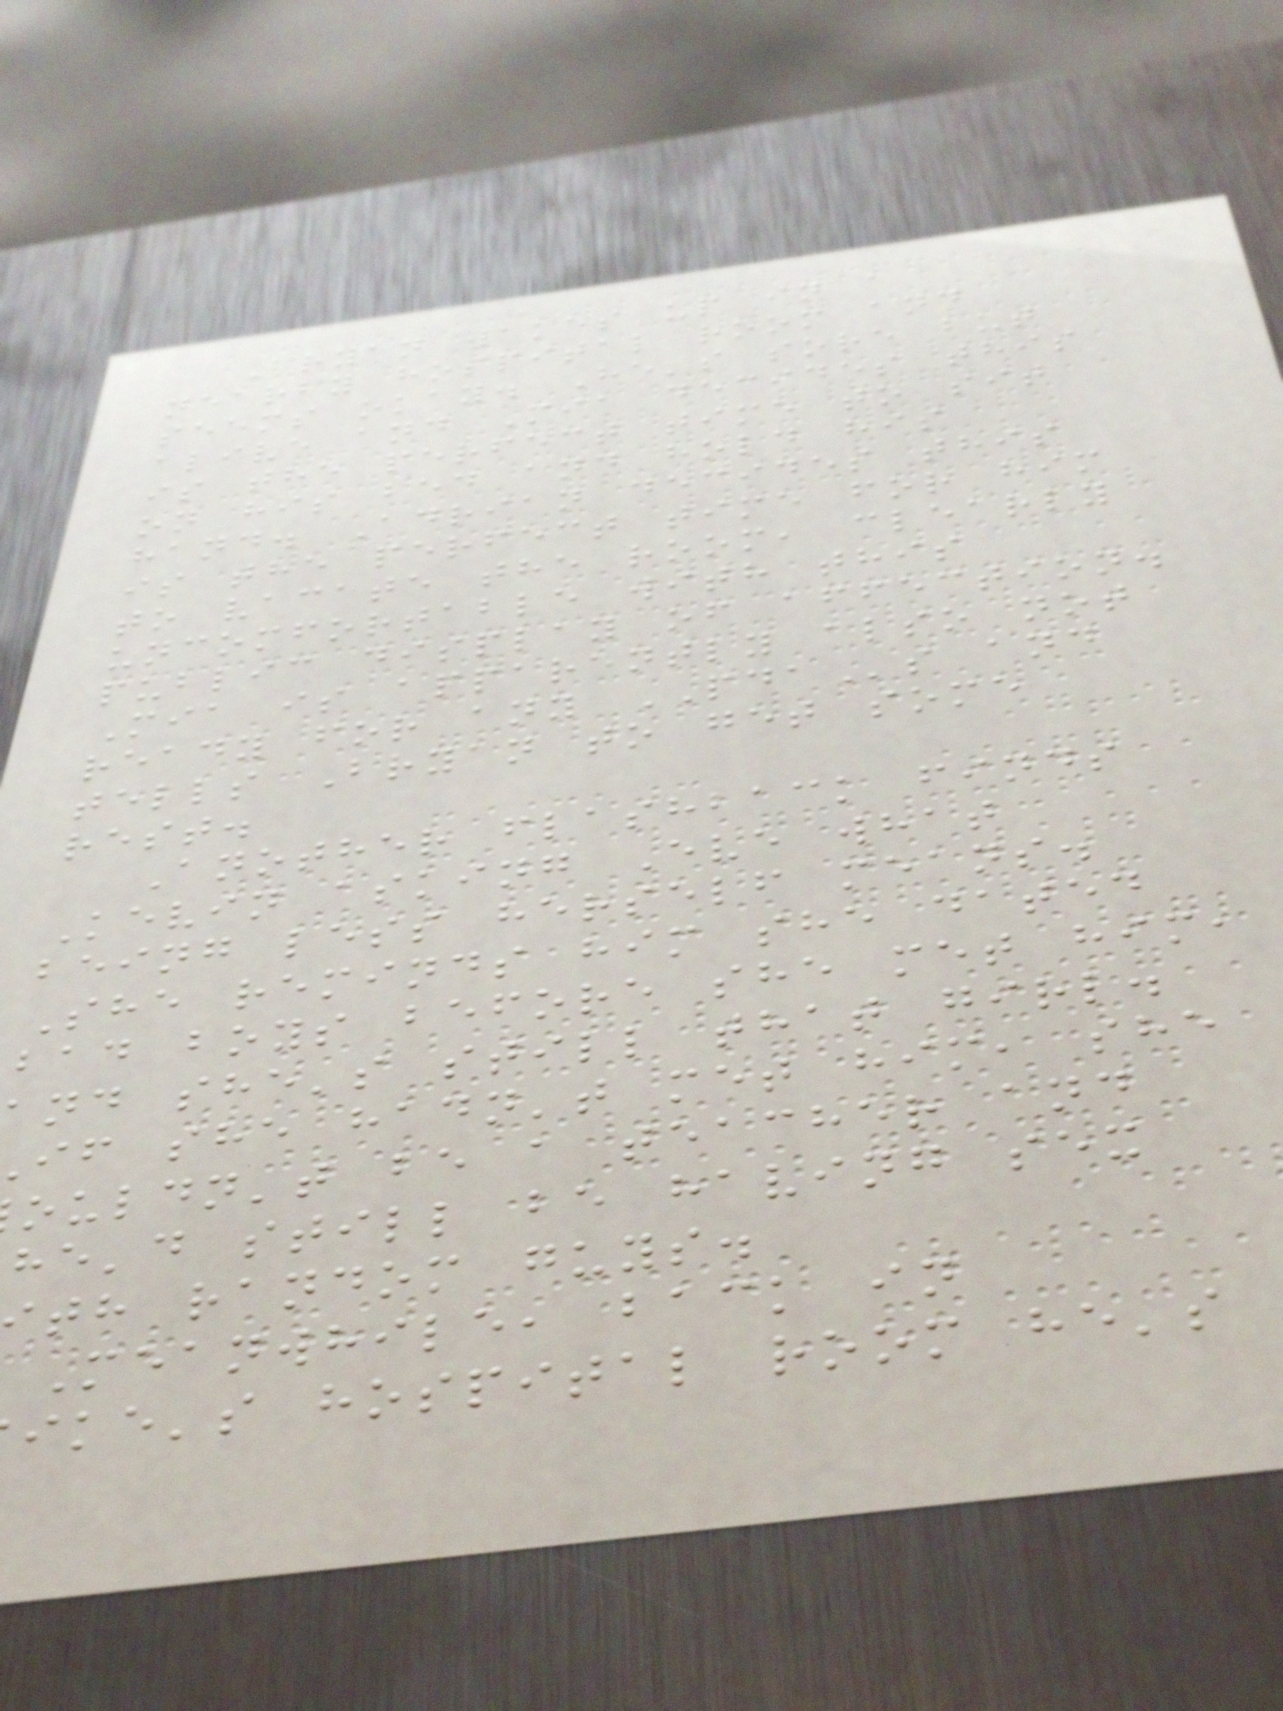Bryan wakes up in a
nearby hospital room and
seems okay. He's sore but
alive and Mia decides this
is the perfect time to sit
on his bed and hold his
hand. Adrian decides this
is the perfect time for him
to vacate the room, clearly
uncomfortable with this
public display of affection.
Mia is apparently also not
ready for any PDAs and
tells Bryan to get some
rest.
Another flashback finds
Kevin asking Eve what
being less herself means.
She reminds him she dated
bad boys before she met him,
and she's still that girl.
if she hadn't met him, she
ouldn't be a teacher and
he'd still be having sex
th random guys.
Meanwhile, back in
ike's hospital room he's
